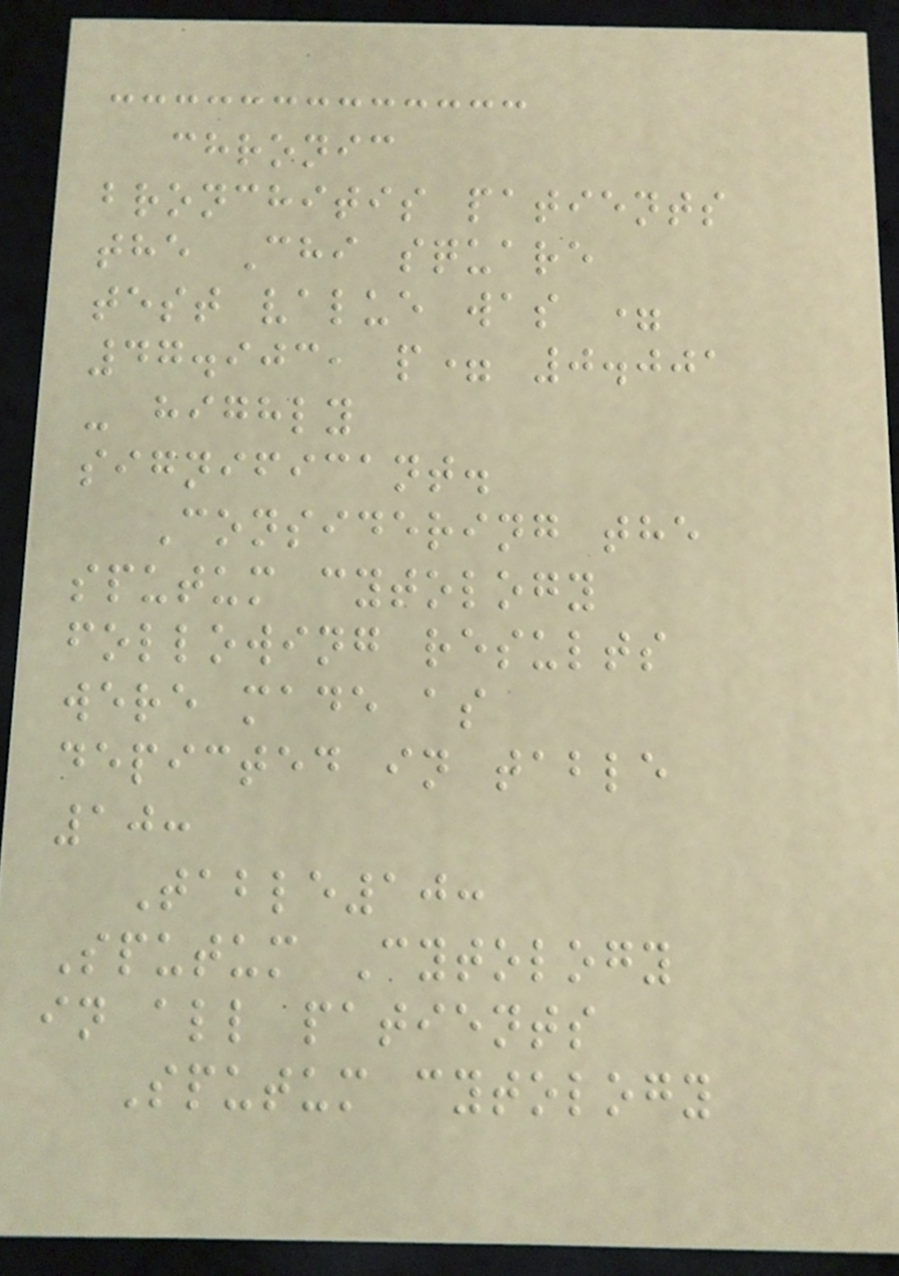chronic
bronchitis patients
the Chi square
test value was =
47.903, p= 0.001
- highly
significant.
Considering the
sputum cytology
following results
were made as
depicted in table
10:
Table10:
Sputum Cytology
in all patients
Sputum cytology
